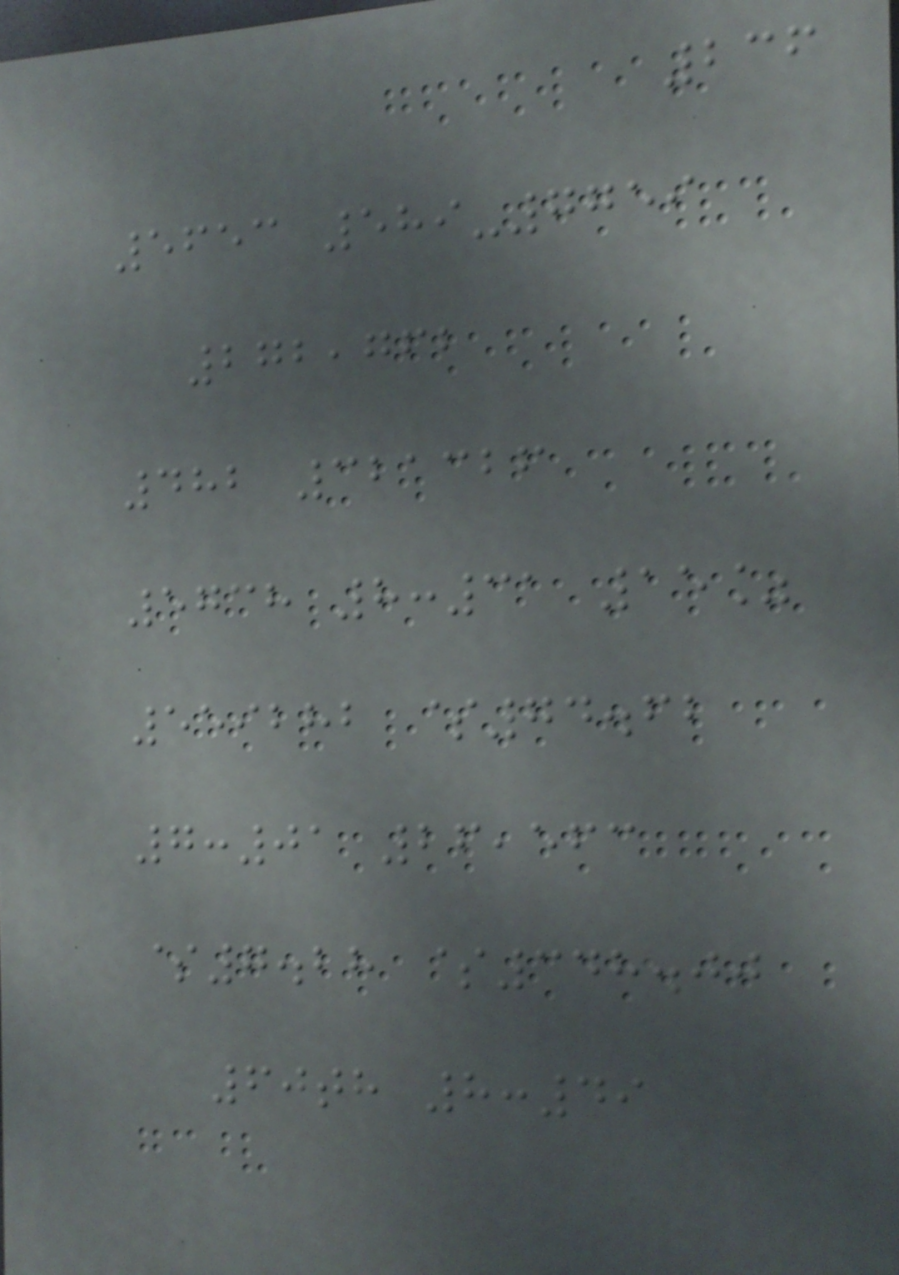236
5653 589-7759
272,762
482 321326
5738 8:31 15%
559282 $74.62
7:01 26,563
$7.28 $348.00
60th 8:49
